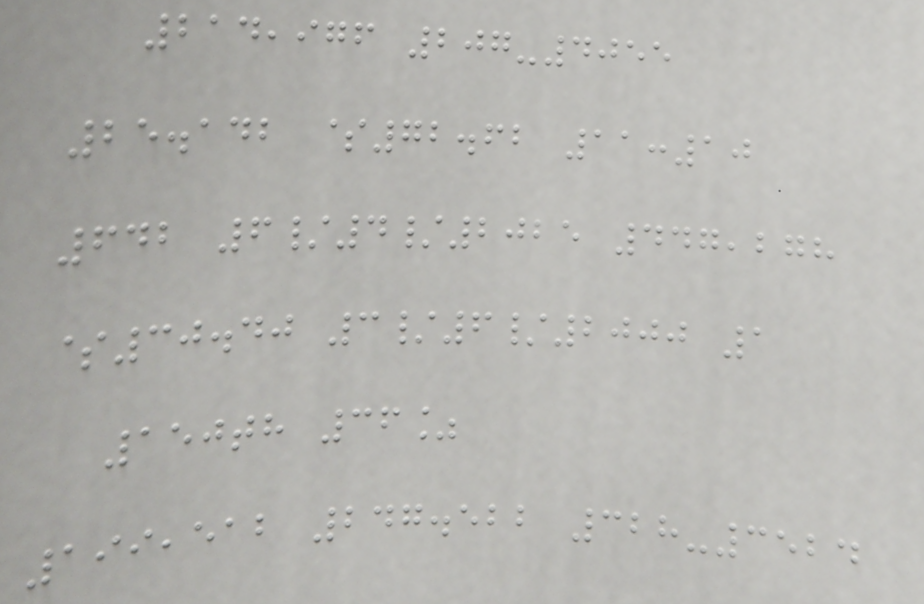214,976 207-4055
25.142 $72.62 11:10
642 6/4/2025 447,278
$30.40 3/6/2000 1
150th 36%
199,512 247.522 328-3524
